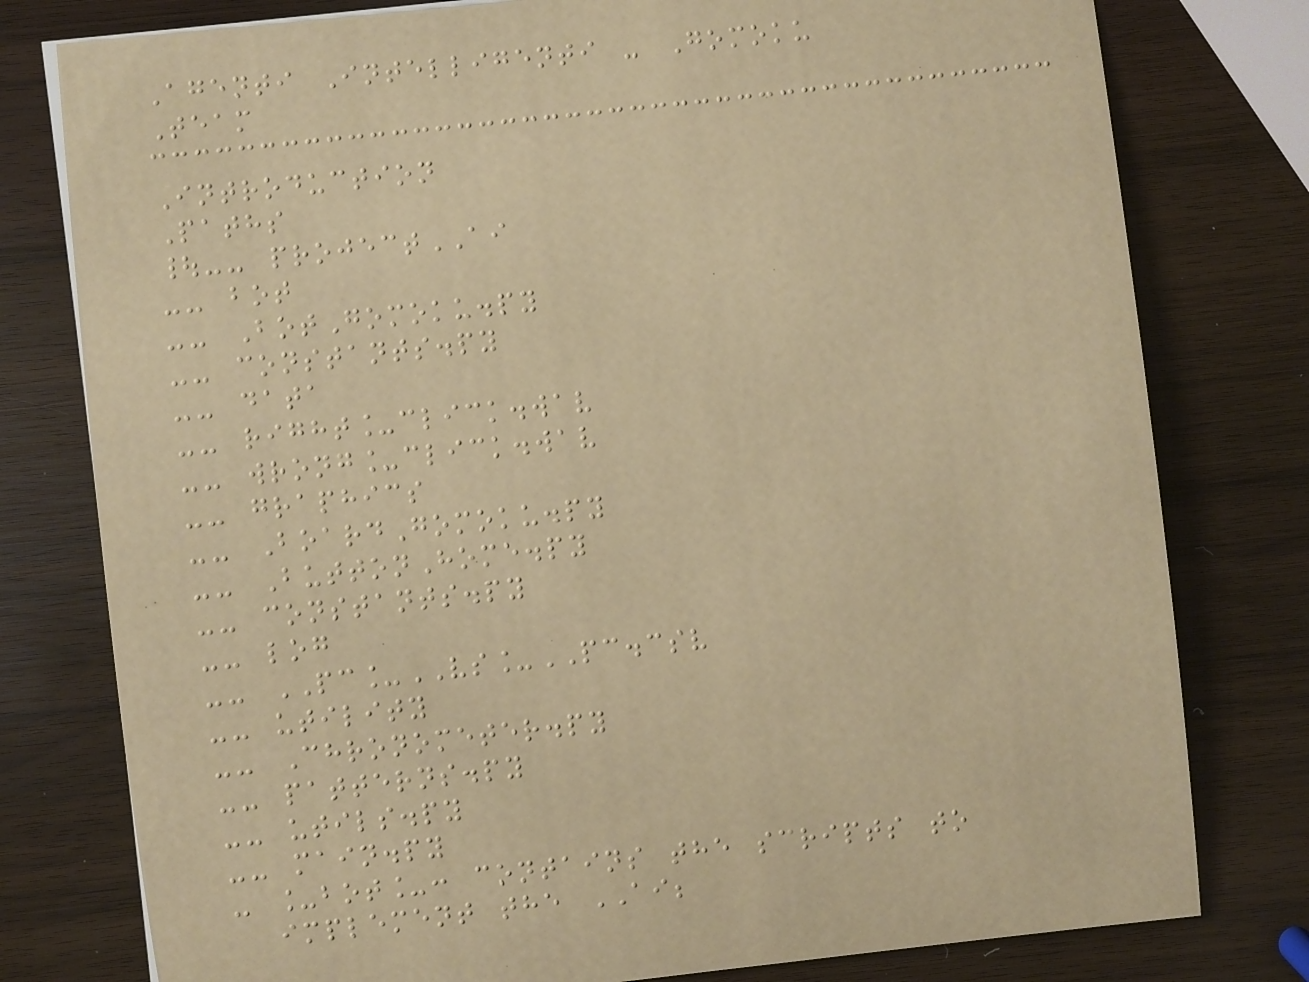Agenti Intelligenti - Gomoku
Team
Introduction
Paths
|-- projectAI
-- bot
-- BotGomoku.py
-- constants.py
-- data
-- right_click.wav
-- wrong_click.wav
-- graphics
-- BoardGomoku.py
-- ButtonHome.py
-- constants.py
-- log
-- PC_VS_PC.csv
-- utility
-- Chronometer.py
-- patterns.py
-- utils.py
-- main.py
- _bot_: contains the scripts to
implement the AI;
